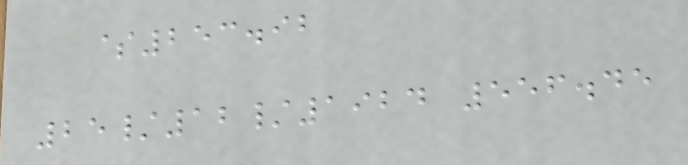$253.92
25/12/1924 556.45
